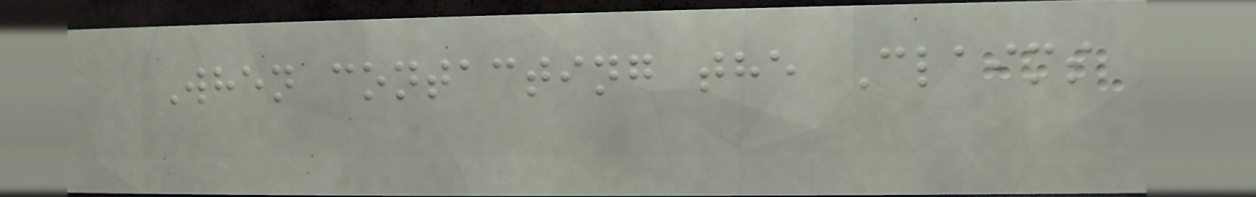When contacting the Claims
